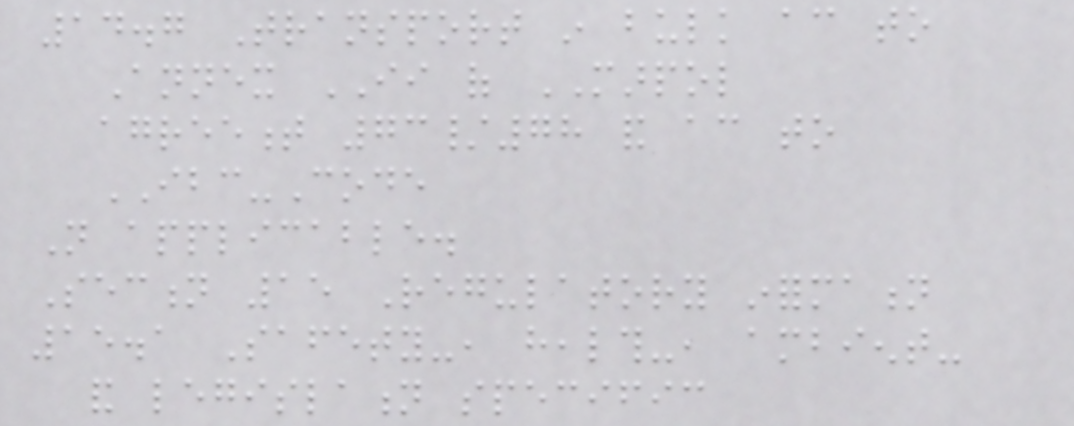14.7 Transport in bulk according to
Annex II of MARPOL
agreement 73/78 and according to
IBC-Code
Not applicable.
Section 15 Regulatory information
15.1 Safety-, health-, ambient-
and legislation specific
